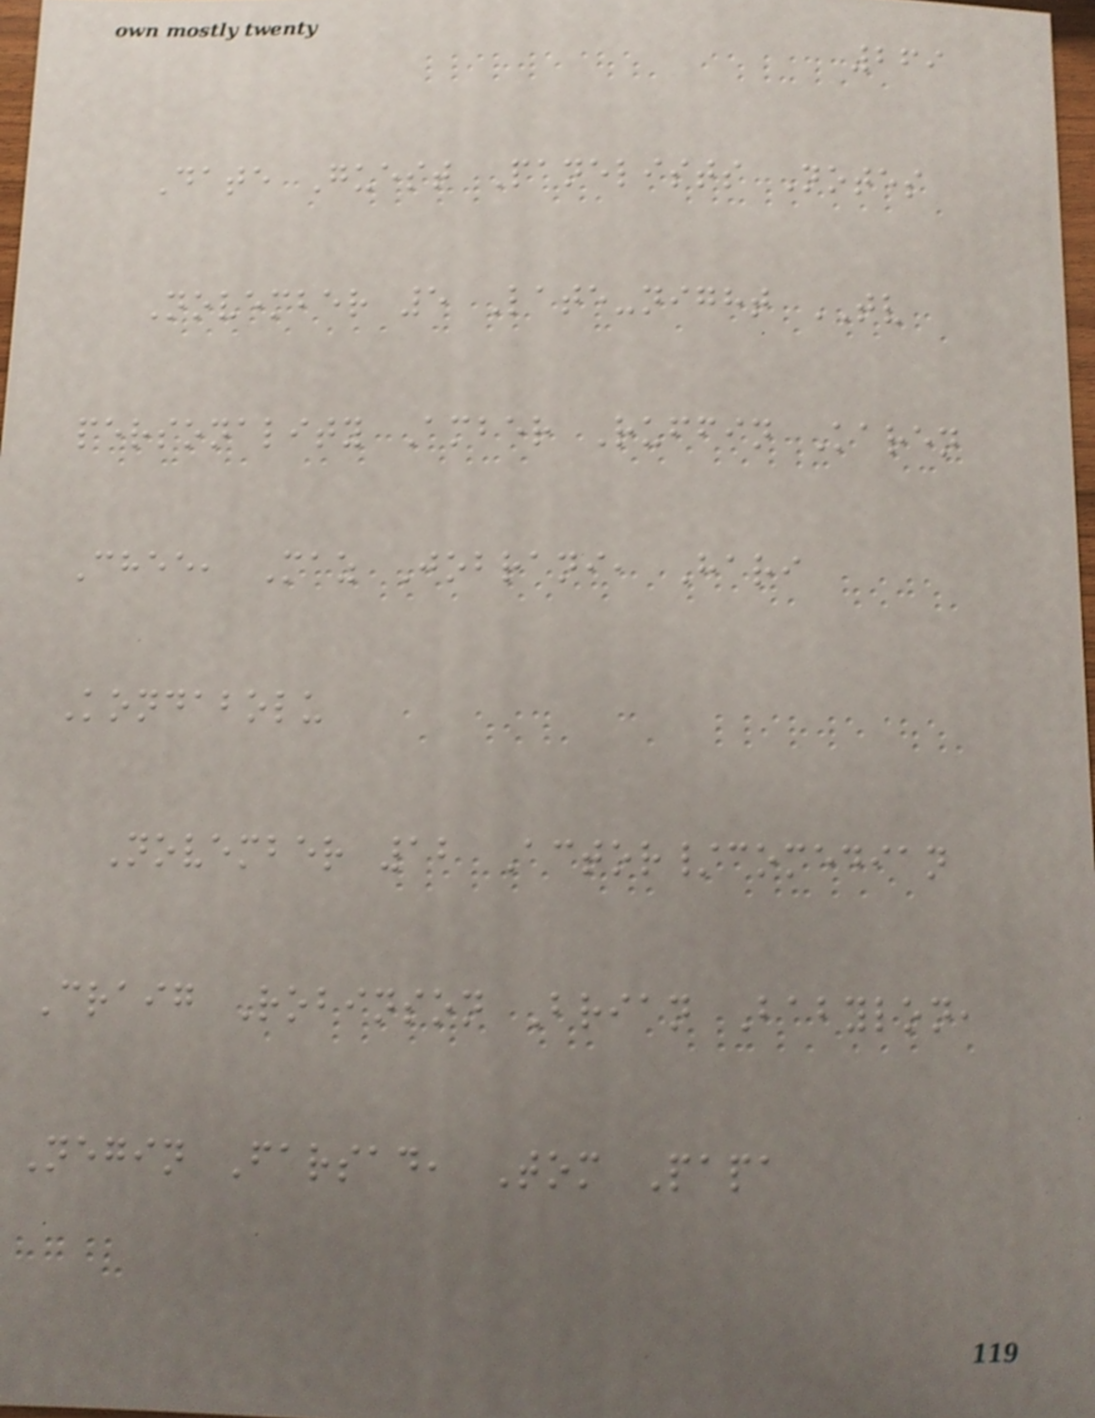269
Date Guest Panelists Notes
November 5 Late-night TV
personality Amber Ruffin Karen
Chee, Maz Jobrani, Hari
Kondabolu
November 12 Actor/comedian
Craig Robinson Brian Babylon,
Negin Farsad, Tom Papa
